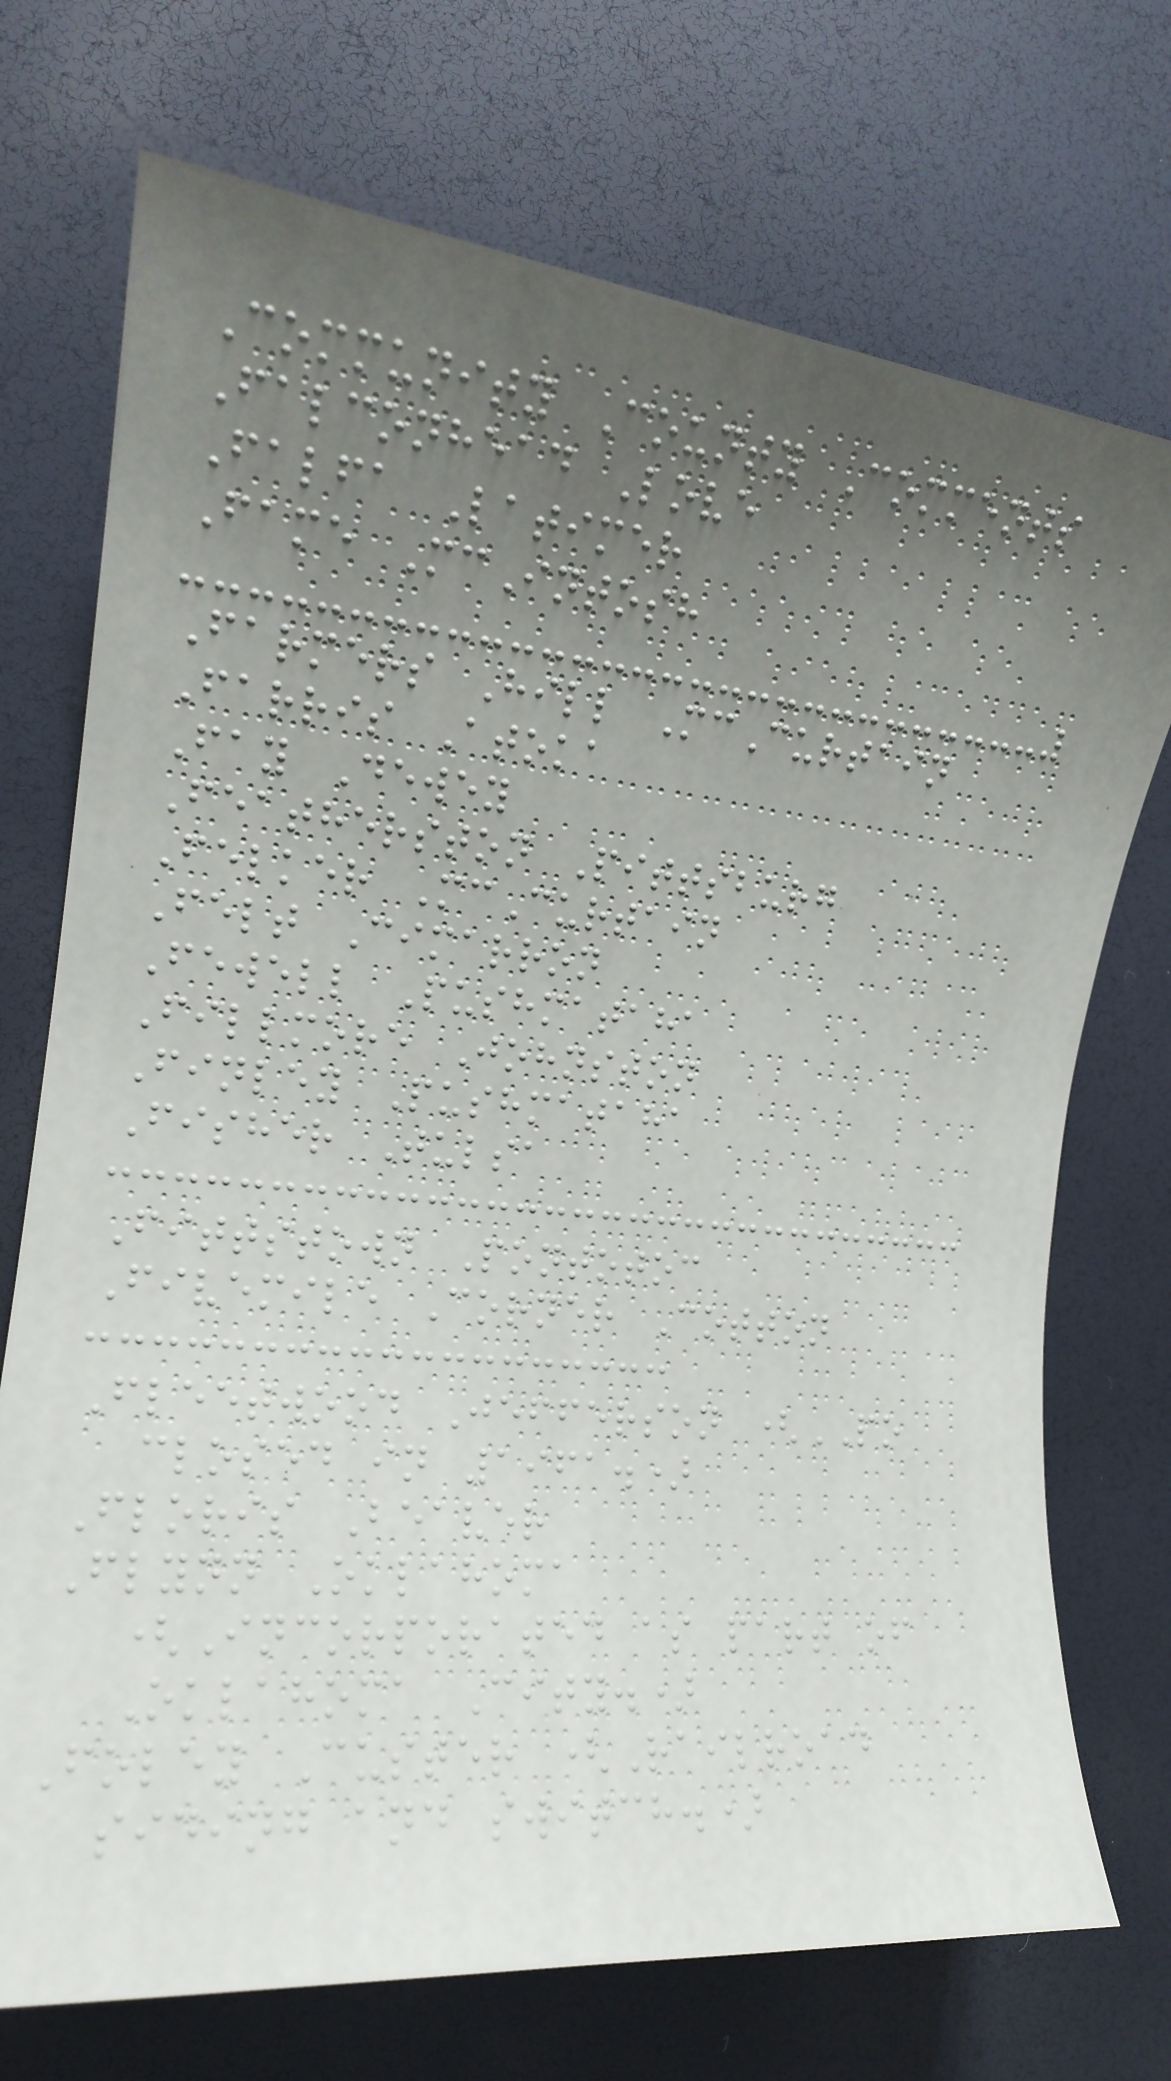Community County Comments
Falconhead Love
Falfa Latimer
Fame McIntosh
Farmers Hill McCurtain
Farris Atoka
Fay Dewey
Featherston Pittsburg
Felker McCurtain
Felt Cimarron
Fewell Pushmataha
Fillmore Johnston
Finley Pushmataha
Fisher Tulsa
Fittstown Pontotoc
Fivemile Corner Cotton
Fleetwood Jefferson (PO
closed in 1961.)
Floris Beaver
Flynn Oklahoma
(Incorporated as part of
Oklahoma City.)
Foley Custer (Railroad
siding and switch.)
